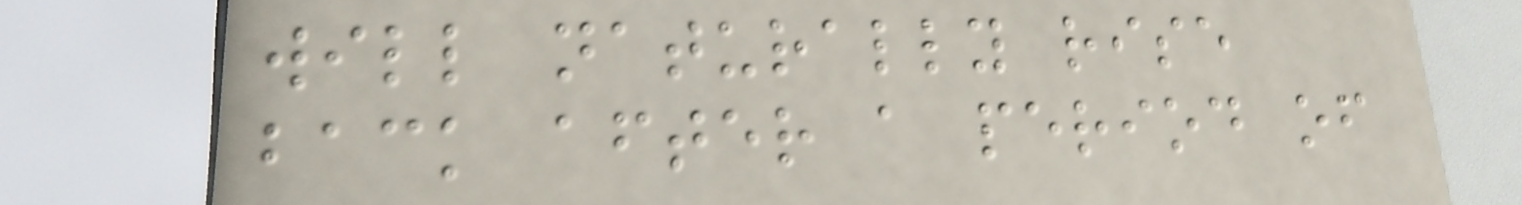will naturally rise
back after a period of
